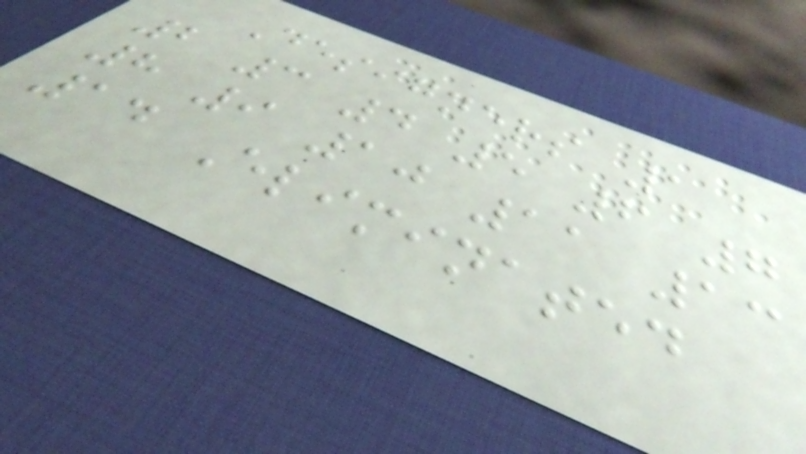Designers 1
2 3 4 5 6 7
8 9 10 11 13
14 Eliminated
